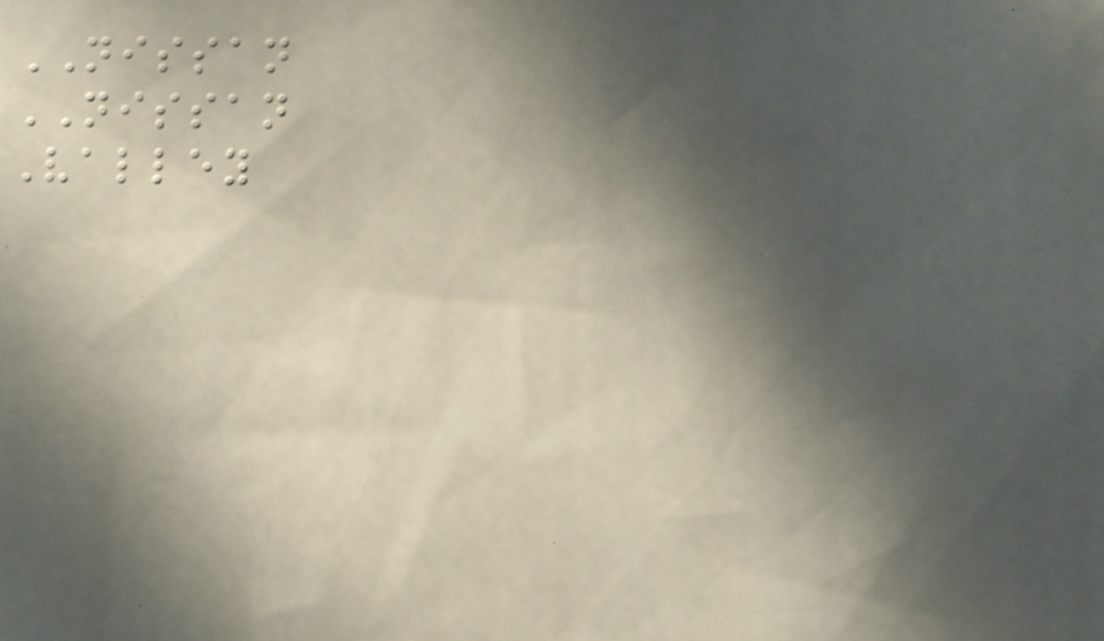NISSAN
NISSAN
Valley
